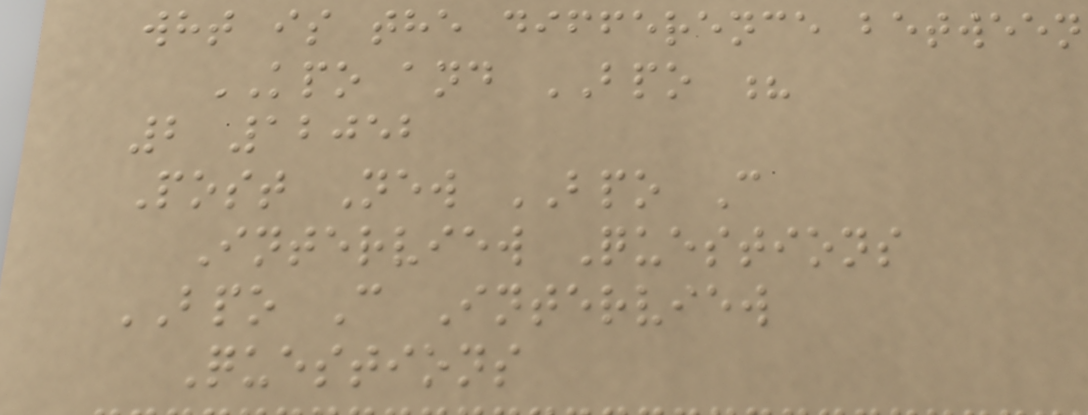wht is the difference between
KPO and BPO ?
2 12052
Post New BPO C
Interview Questions
BPO C Interview
Questions
